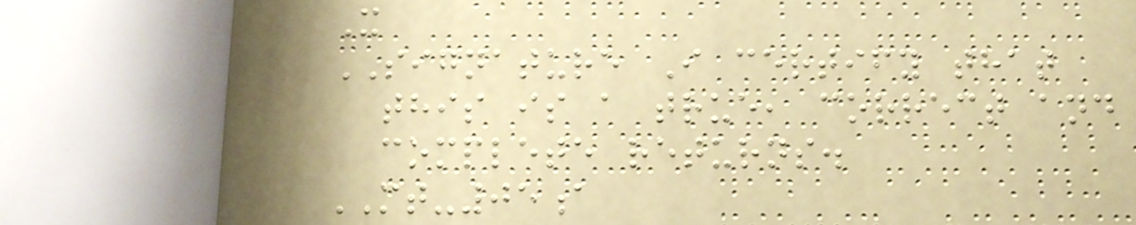X
SIGNATURE I certify that
this is a true, correct and
complete returns.
MT-05a
